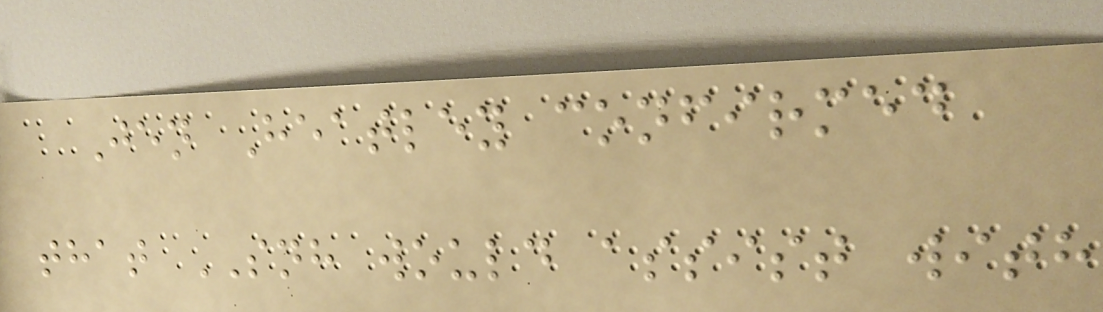Jen Heatley confirmed
that SNH would assist with
